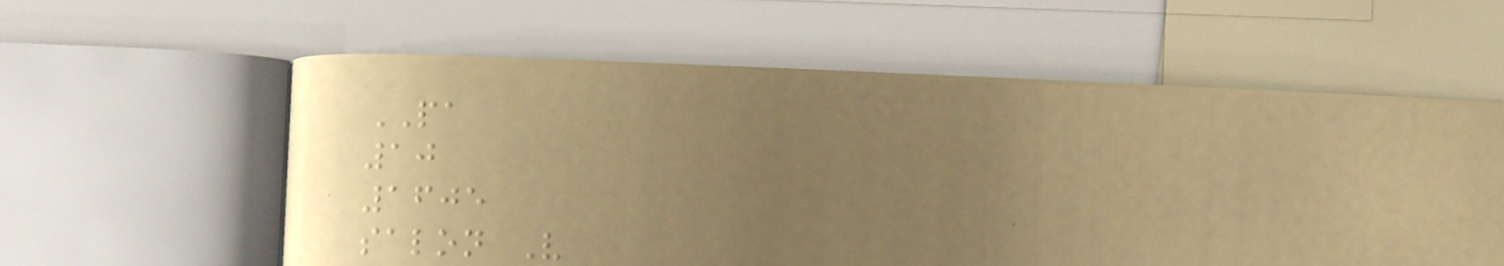PA
10
1605
salon V
